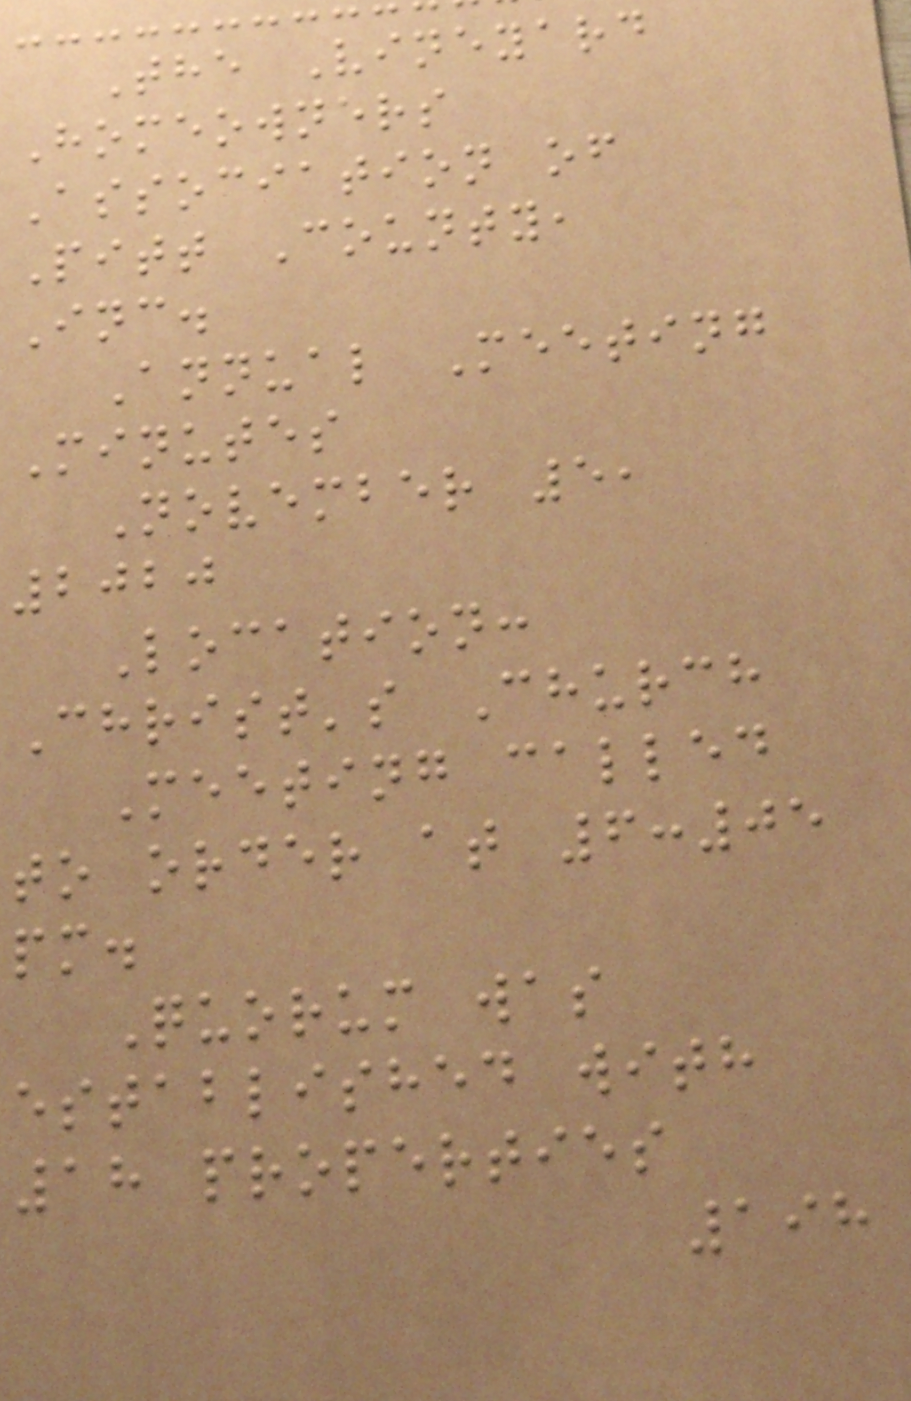The Vineyard
Homeowners
Association of
Pitt County,
Inc.
Annual Meeting
Minutes
November 5,
2020
Location:
Christ's Church
Meeting called
to order at 6:05
pm.
Quorum was
established with
18 properties
198
